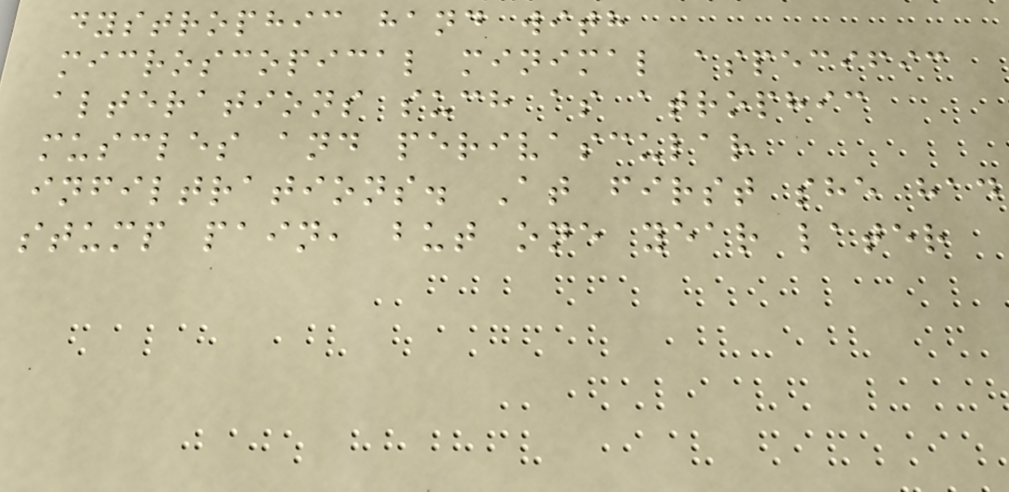dystrophic hand with
microscopical minimal aspecific
alterations such as atrophic
muscles and perivascular
infiltrations. At first she had
stump pain, but one year later
